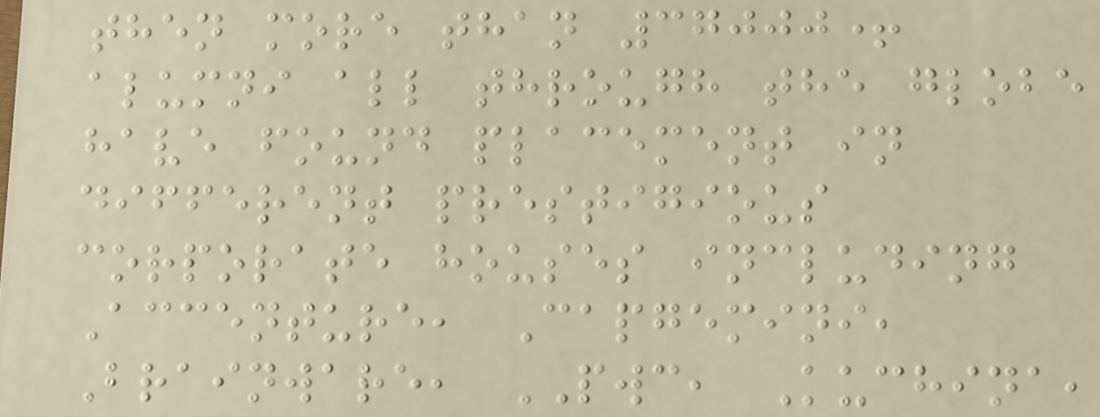then more than 37000+
alumni all through the globe
have found placement in
different prestigious
corporate houses including
Accenture, Capgemini,
Brainware, PWC, Kuchina,
